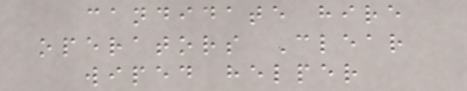candidate hire
operators Clear
wiped helper
